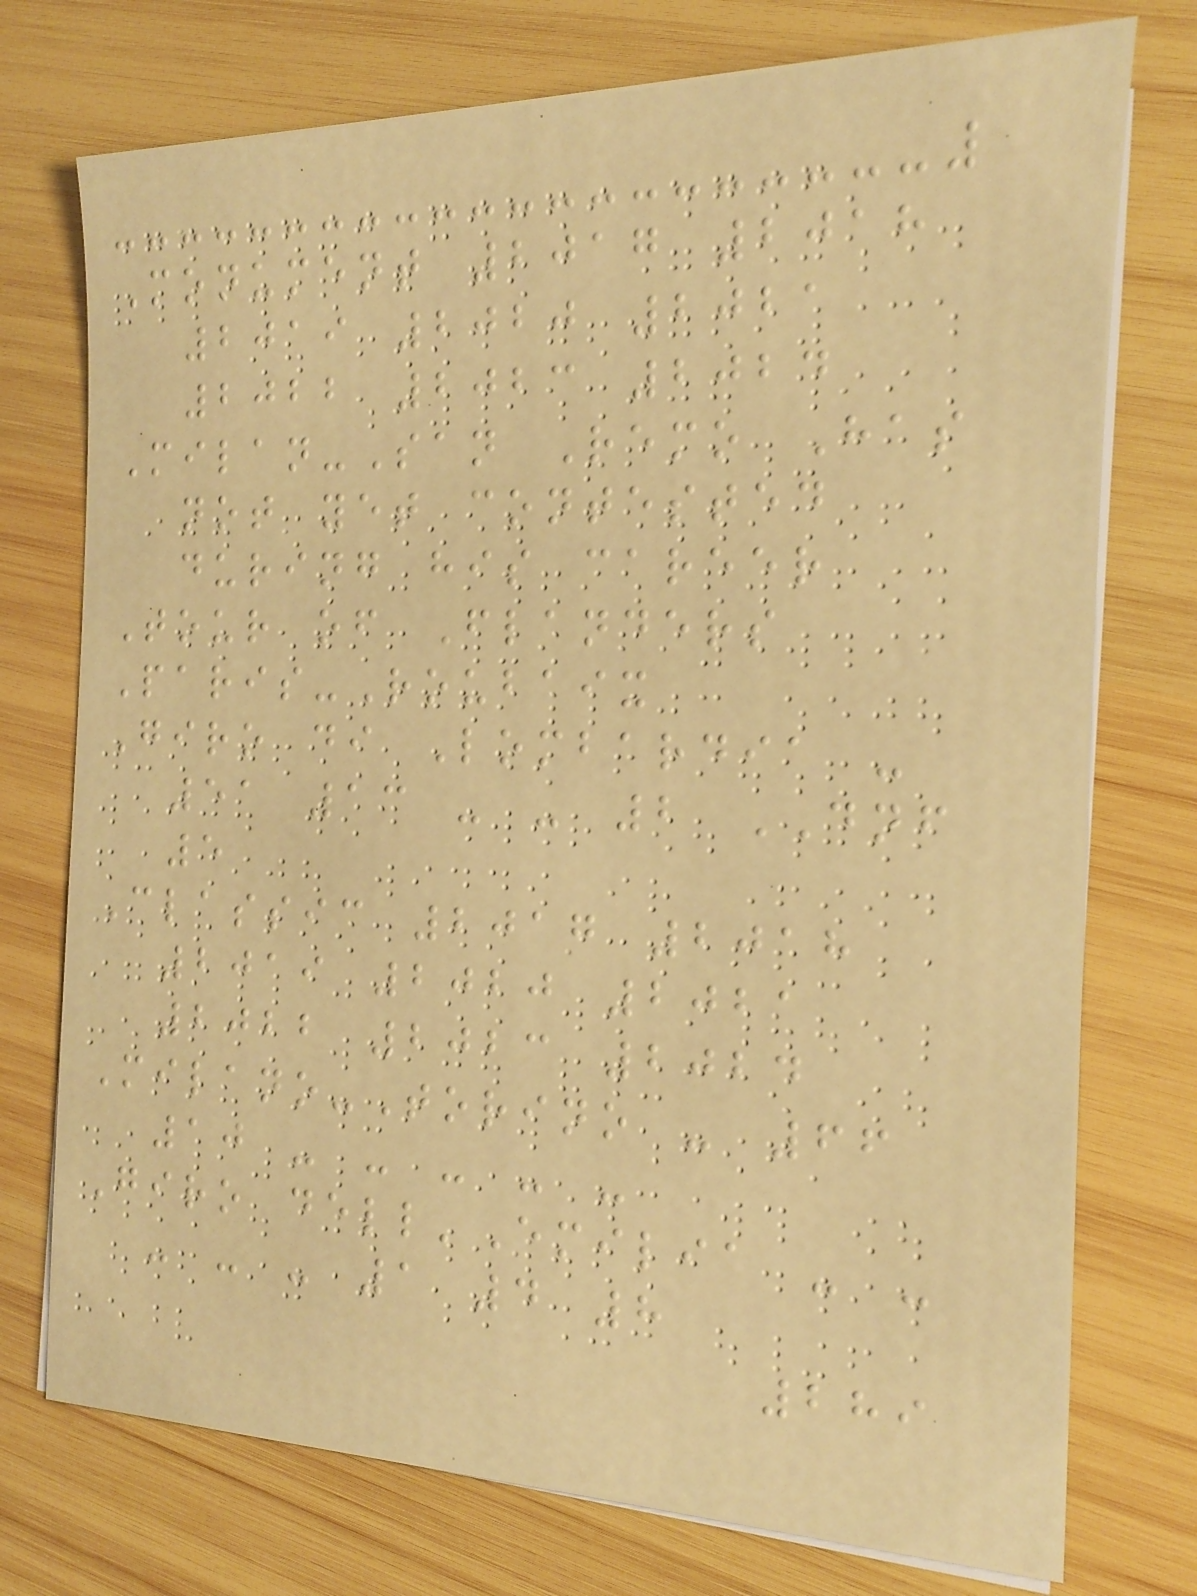Monument 2017 2018
2019 2020 2021
2022 2023 2024
Milan-San Remo Has
not yet contested
during his career
Tour of Flanders
Paris-Roubaix
Giro di Lombardia -
51 13 - - 2 DNF
5
Classic 2017 2018
2019 2020 2021
2022 2023 2024
Milano-Torino - 66
10 - - - - -
Giro dell'Emilia - -
- - - 1 4 8
289
